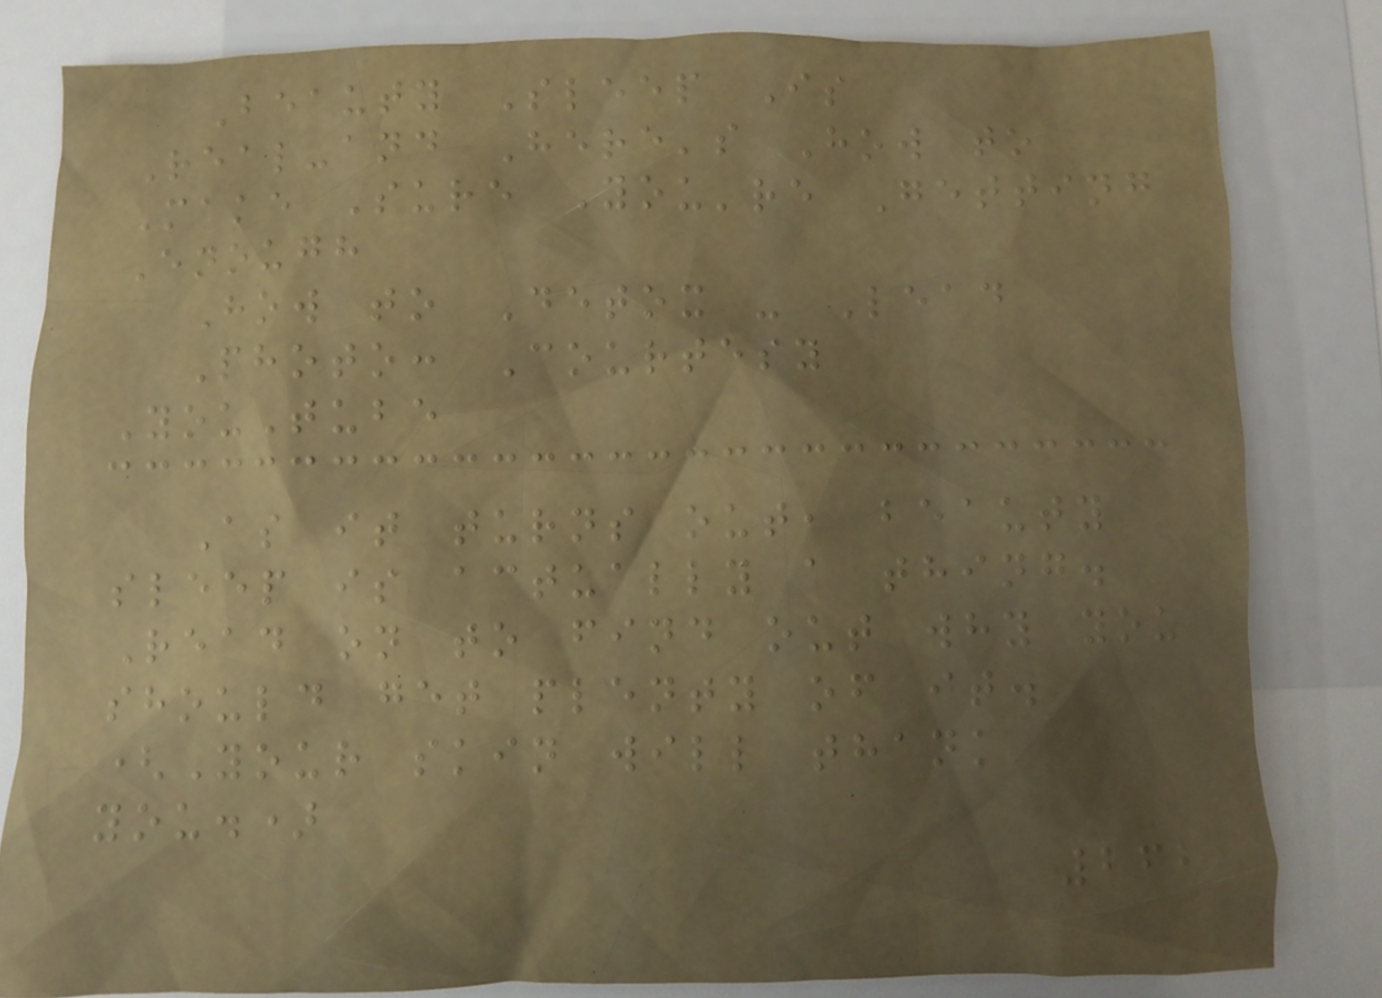Beauty Sleep Is
Real-and Here's How to
Make Sure You're Getting
Enough
How to Detox - Lead
Photo: Courtesy
YouTube
As it turns out, beauty
sleep is actually a thing.
Read on to find out why you
should get plenty of it.
(Your skin will thank
you.)
262
